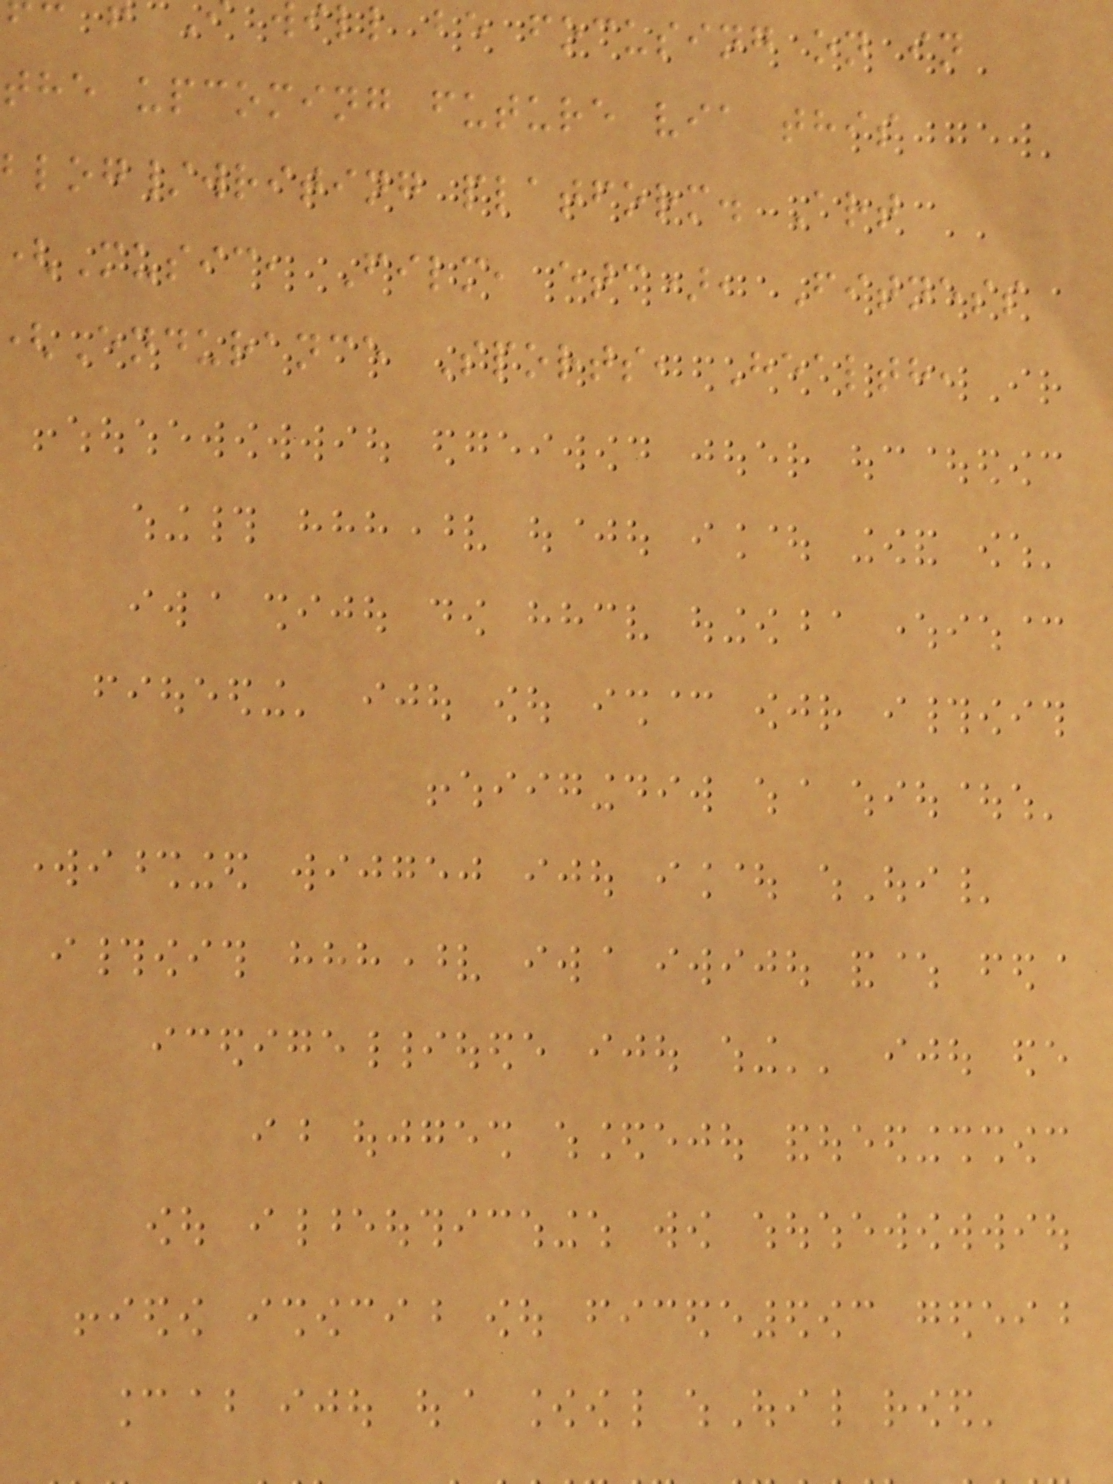ill be focusing on in
the upcoming future via this
blog/writing platform. Art
Music, Film, etc), Fitness
Endurance Sports, Health,
